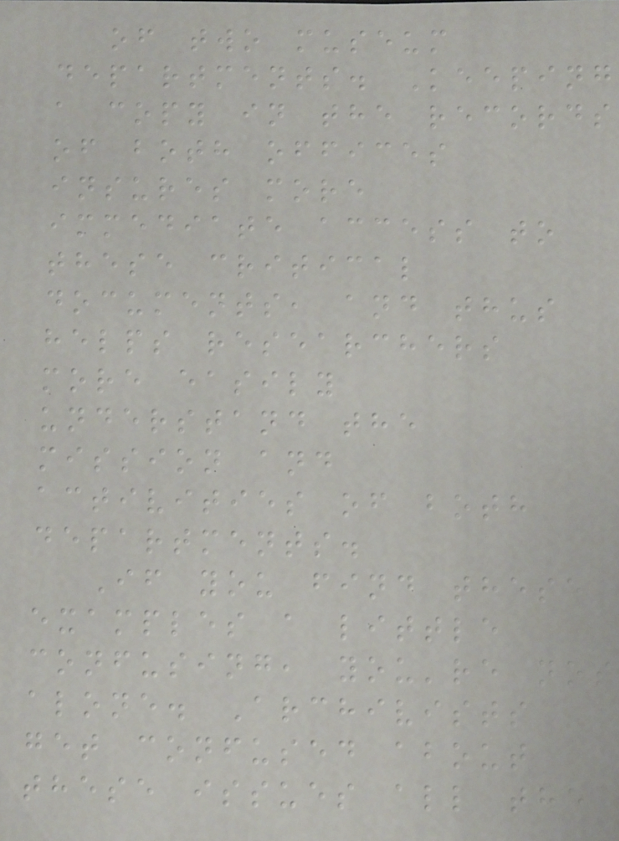of two museum
departments. Keeping
a copy in the records
of both offices
insures more
immediate access to
these critical
documents, and thus
helps researchers
more easily
understand the
mission and
activities of both
departments.
If you find these
examples a little
confusing, you're not
alone. Archivists
get confused about
these issues all the
